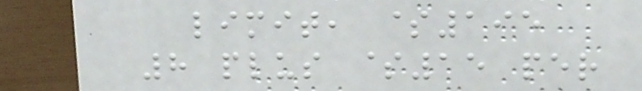limit, $195
8 plus $15 per
